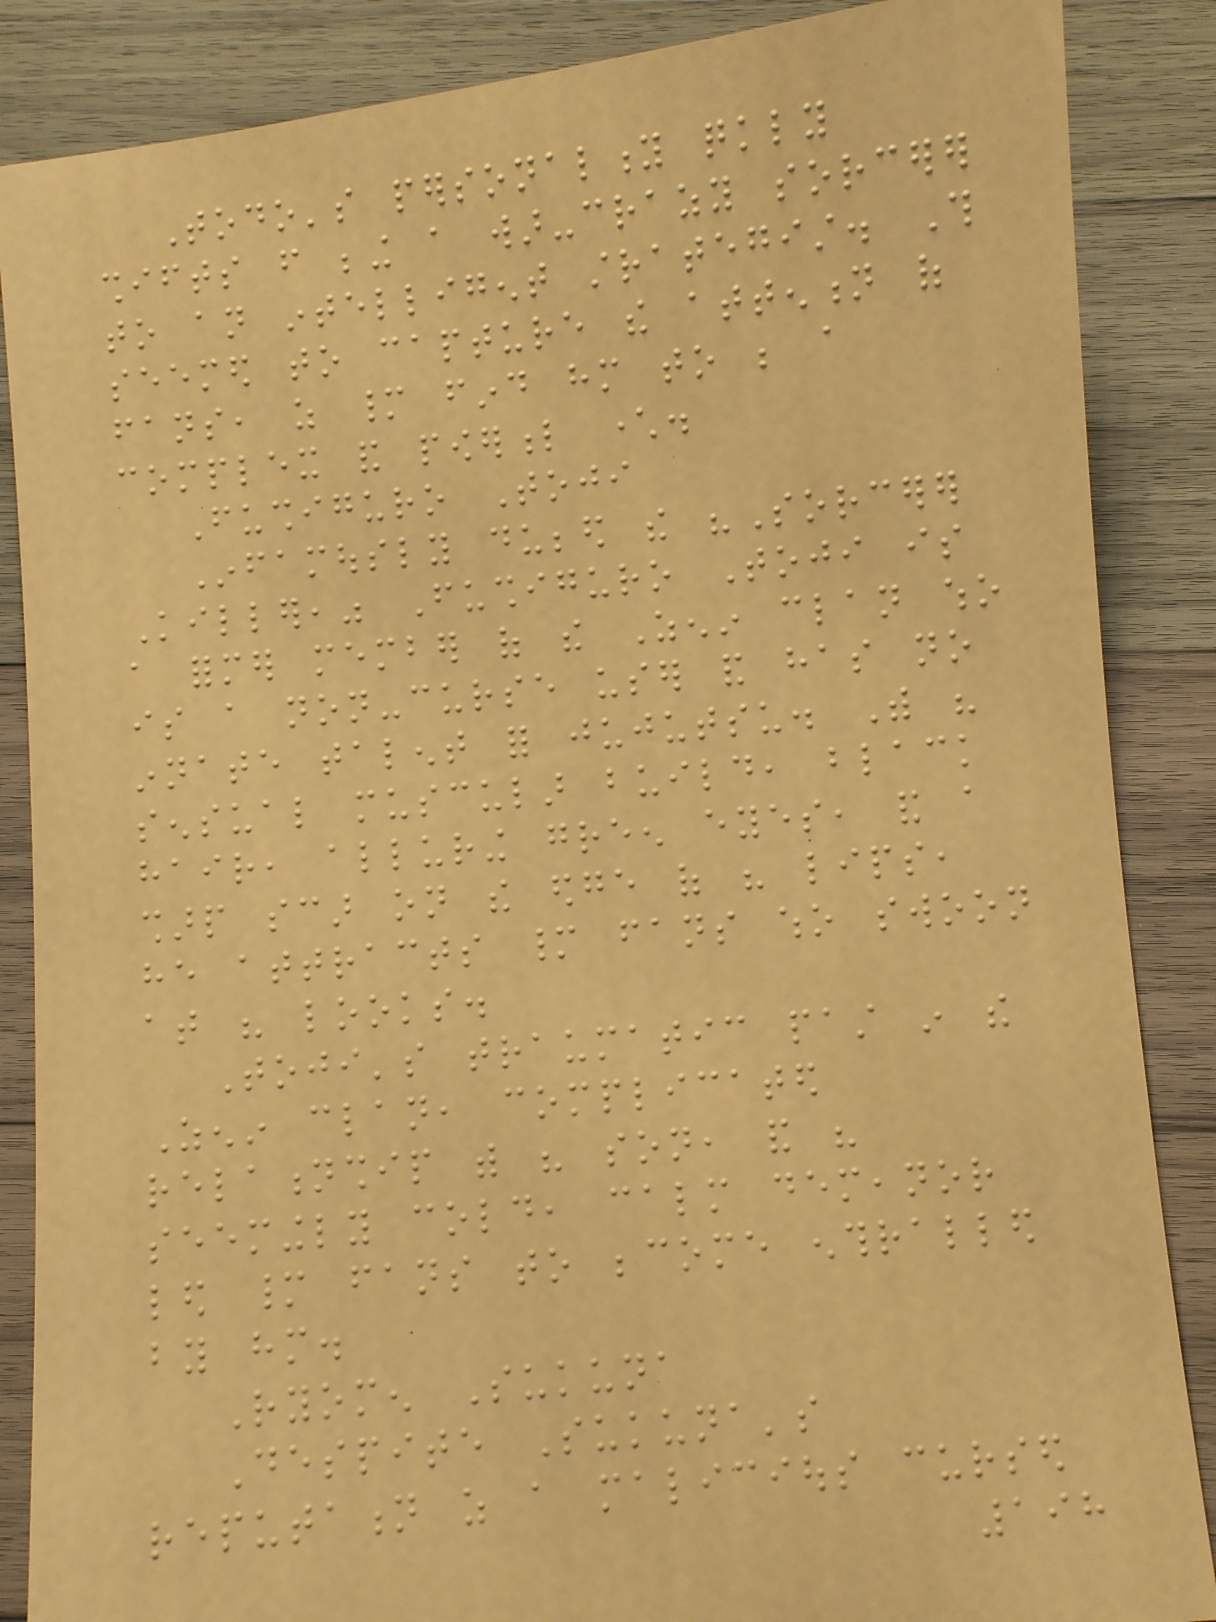Todo's personality quickly
shifts from being a war-crazy sorcerer
to an intelligent strategist. This
seemed to capture the attention of
fans, as many find him to be a
complex and powerful character.
Fushiguro Toji
Infamously dubbed the "Sorcerer
Killer," Fushiguro Toji is
a former member of the Zenin clan who
is a non-curse user and has no
innate talent for jujutsu. With his
sensual muscular build, black
hair, alluring green eyes, and a
sharp scar on the edge of his lips,
he attracts many fans who swoon
at his looks.
Toji's traumatic past in the
Zenin clan, complicated
relationship with his son, and his
seemingly cold, calm demeanor
led many fans to become enthralled
by him.
Ryomen Sukuna
Despite Sukuna's
reputation as a malicious cursed
198
